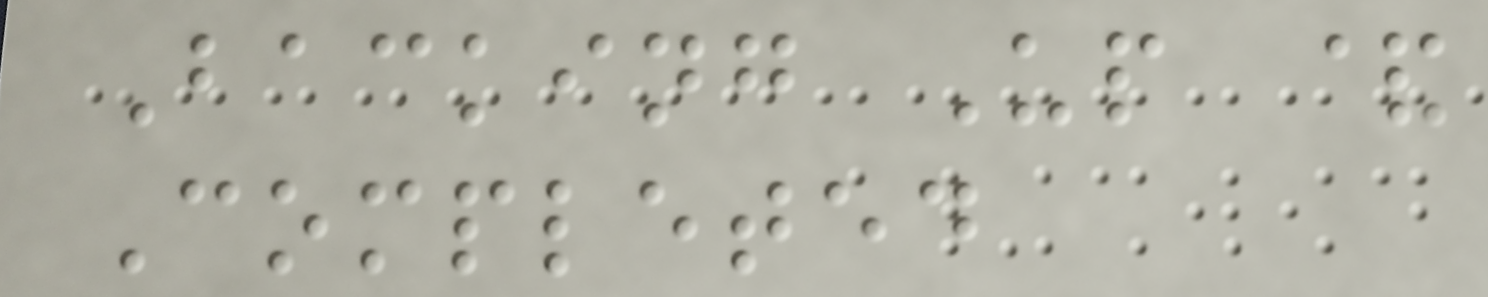Backing Up &
Completed
